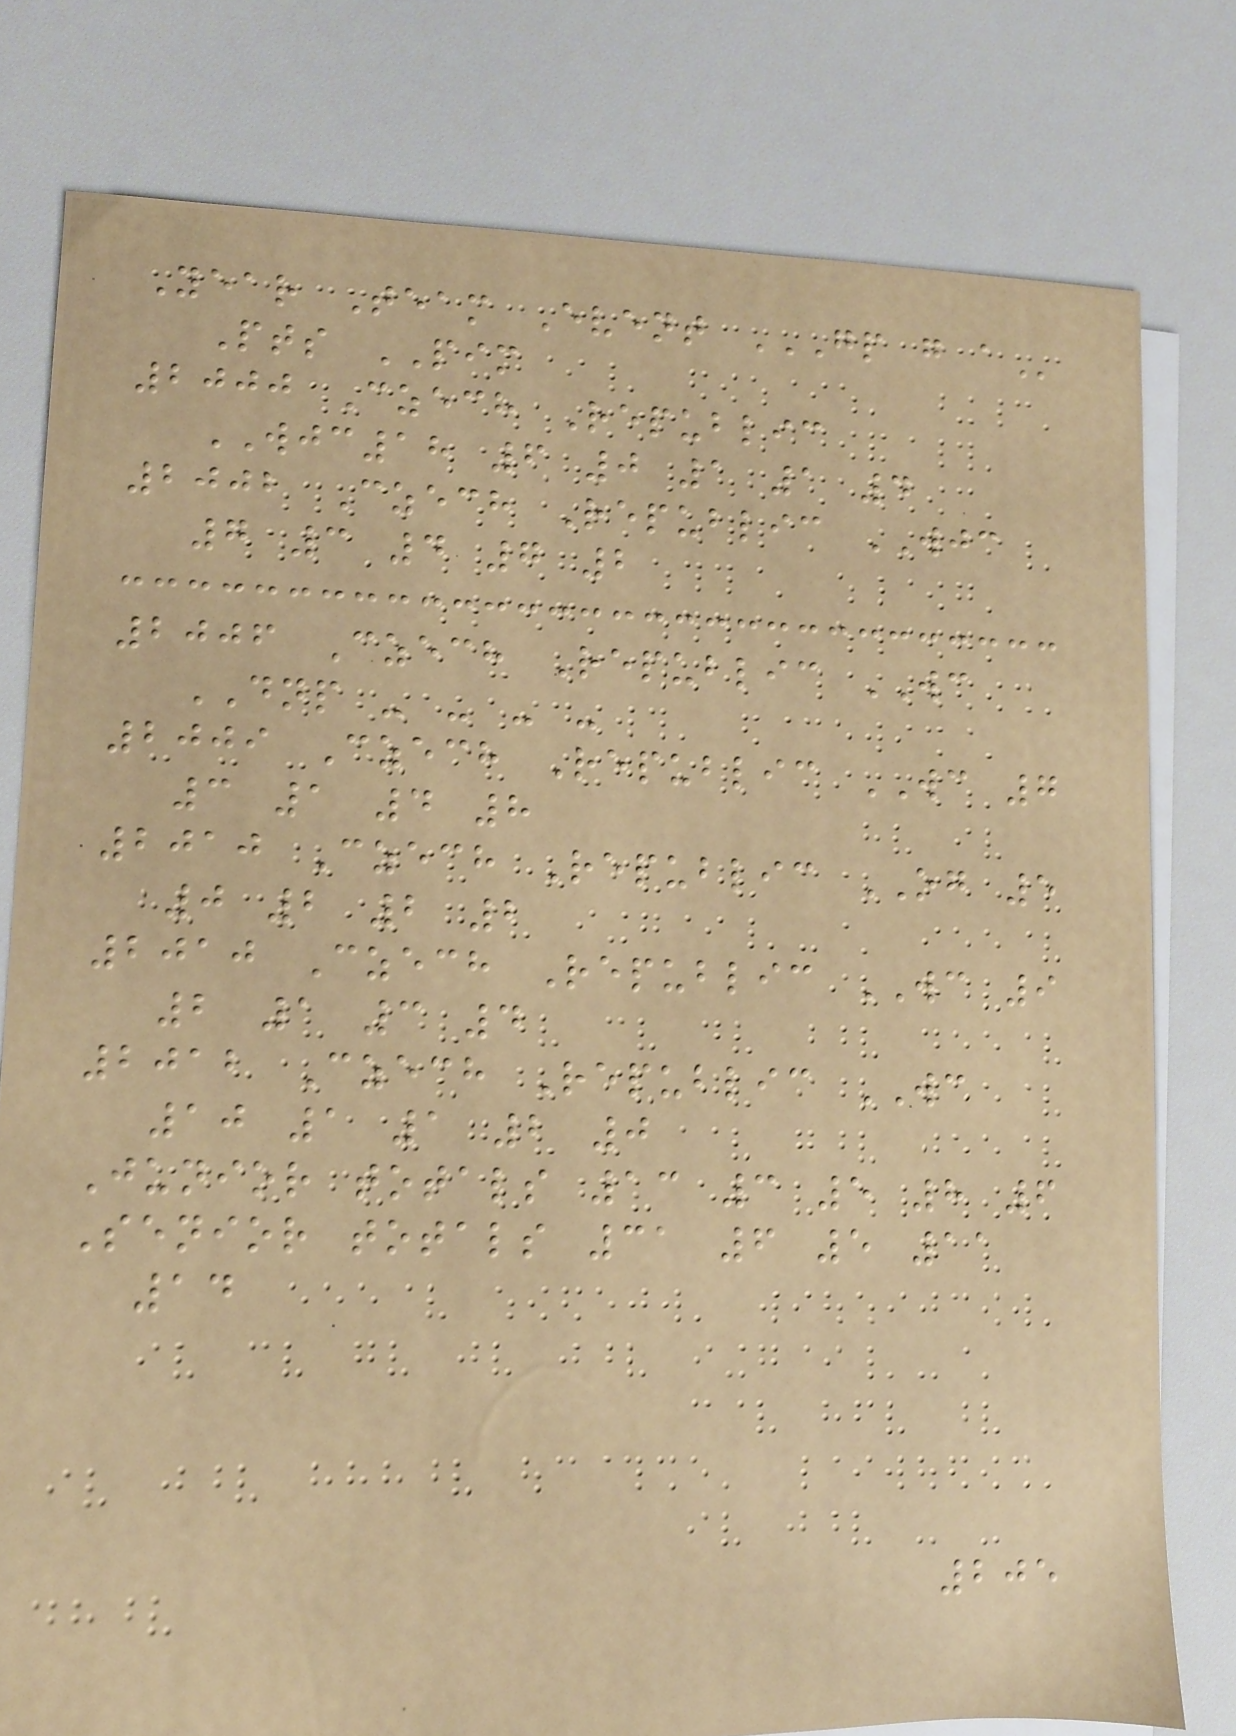Year Team Event GP G A
Pts PIM
2000 Czech Republic
WJC18 6 0 1 1 4
2002 Czech Republic WJC
7 3 4 7 2
2006 Czech Republic WC
DNP - - - -
2009 Czech Republic WC 7
3 1 4 8
2010 Czech Republic OG 5
0 2 2 2
2010 Czech Republic WC 9
2 1 3 4
2012 Czech Republic WC
10 1 1 2 0
Junior totals 13 3 5 8 6
Senior totals 31 6 5 11
14
205
